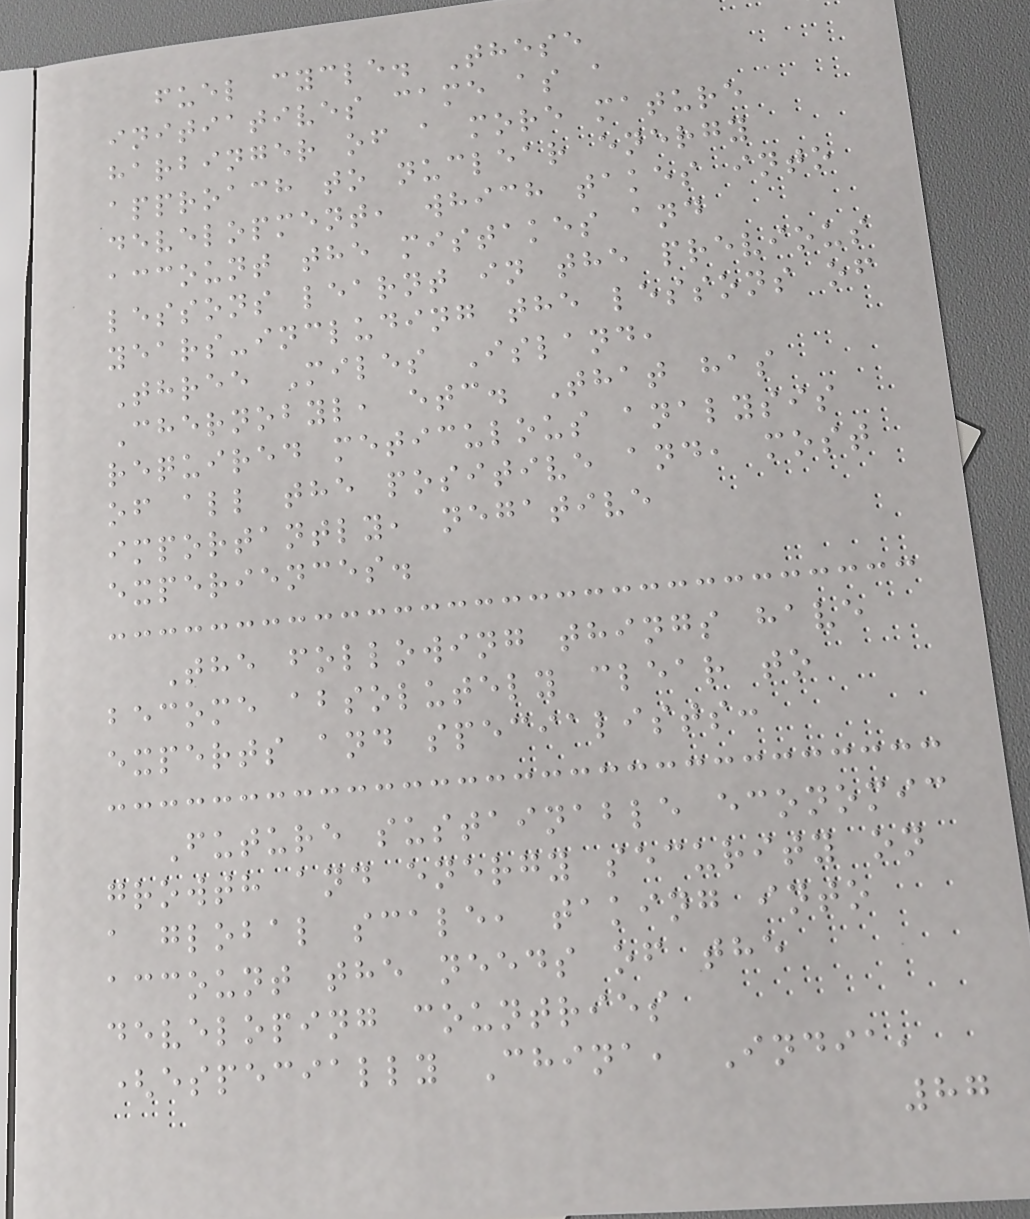fuel cycle. These
initiatives came as a
harbinger of a more mature
approach to nuclear energy
development, which takes into
account the mistakes and
lessons learnt in the previous
years-including the lessons of
Three Miles Island,
Chernobyl, etc. That has
required meticulous analysis
of all the positive and, most
importantly, negative
experiences.
The following things have
become absolutely clear to
experts and specialists:
Future sustainable economic
growth and energy security on
a global scale, taking into
account the needs of the
developing countries
(especially China, India,
87
